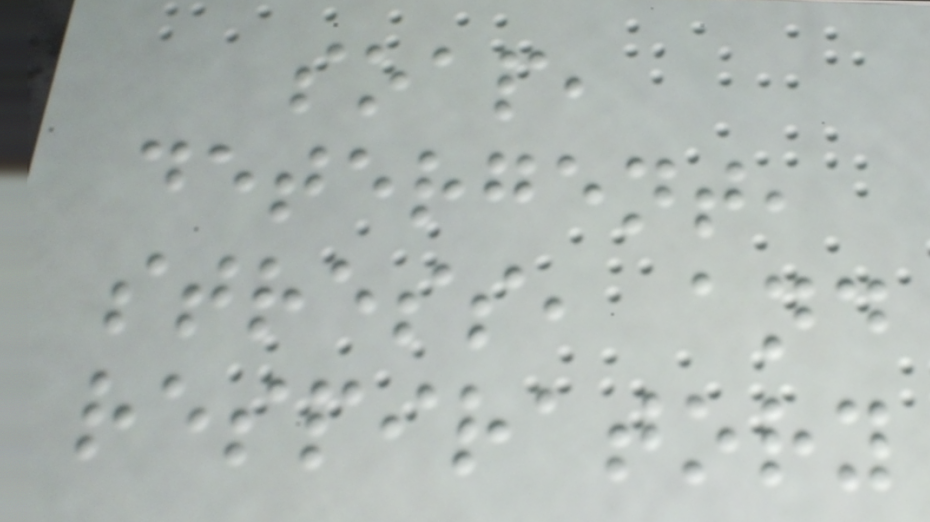soap,
detergent,
stress, and
respiratory
